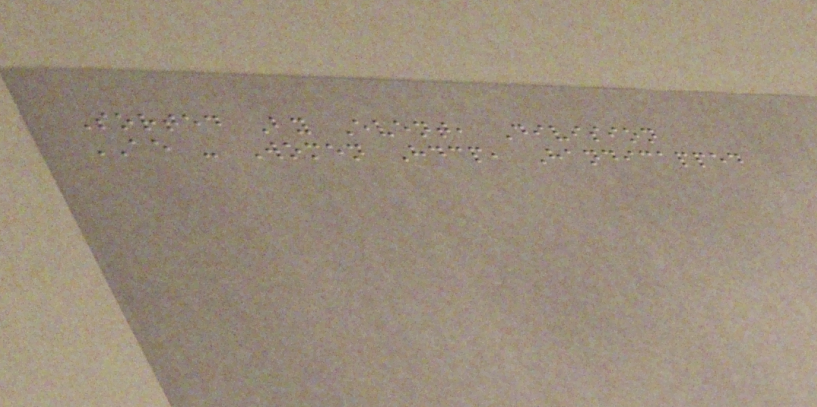Sorted By Event, Division
AE - Women Hdcp, Handicapped
